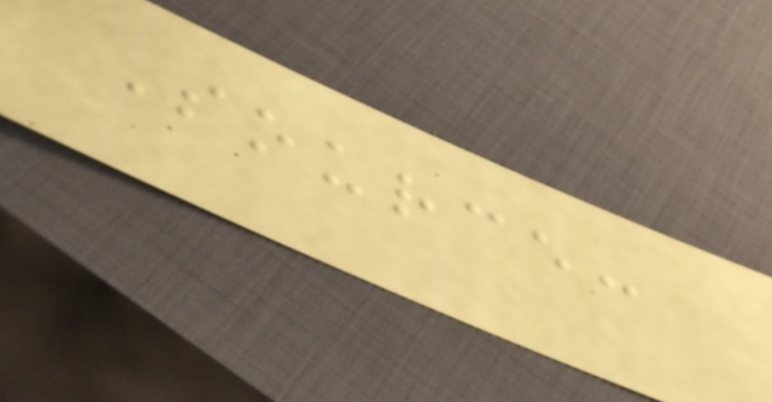Source:
